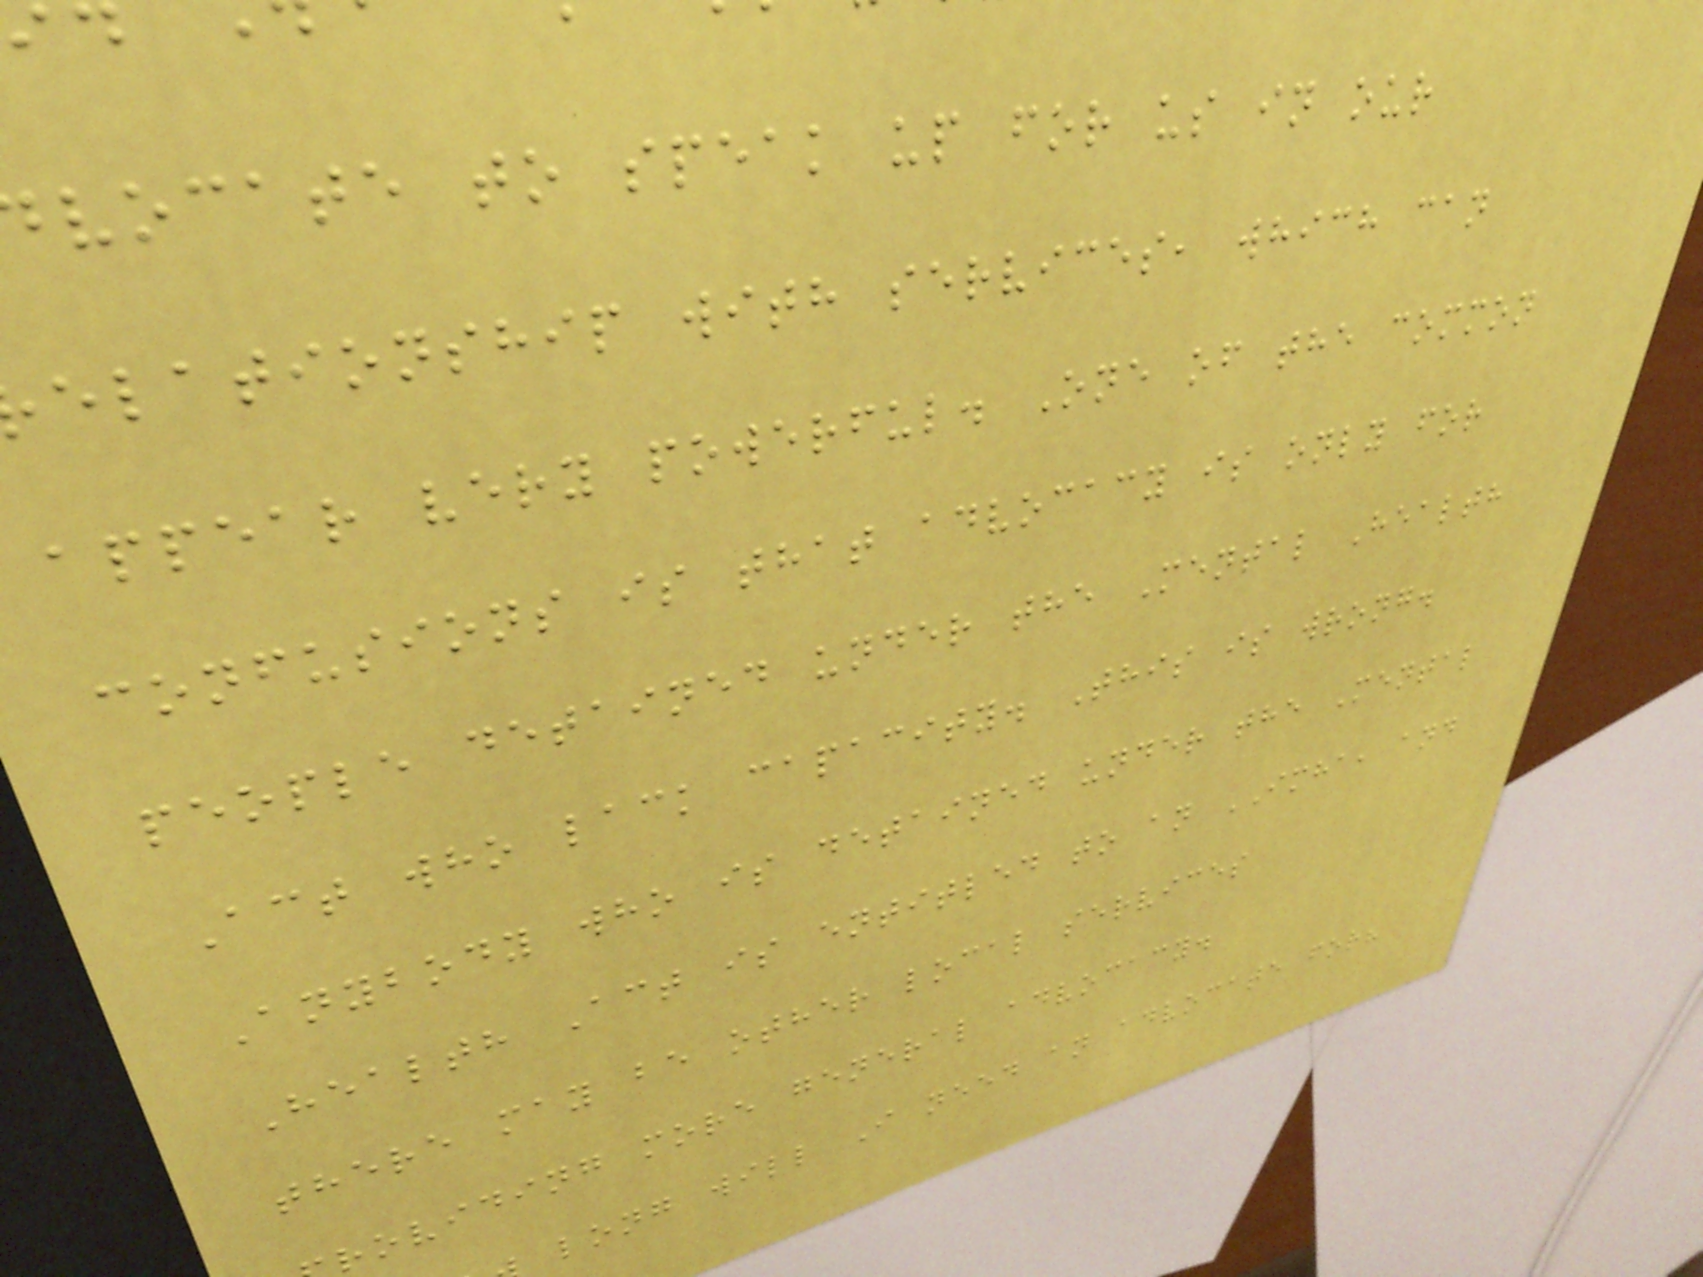vocate to speak up for us in our
elationship with services, which can
appear very powerful. One of the common
confusions is that advocacy is only for
people detained under the Mental Health
Act who lack capacity. This is wrong.
Anybody who is detained under the Mental
Health Act is entitled to an IMHA, and
there may be other local services
roviding more general advocacy.
long will I need an advocate for?
